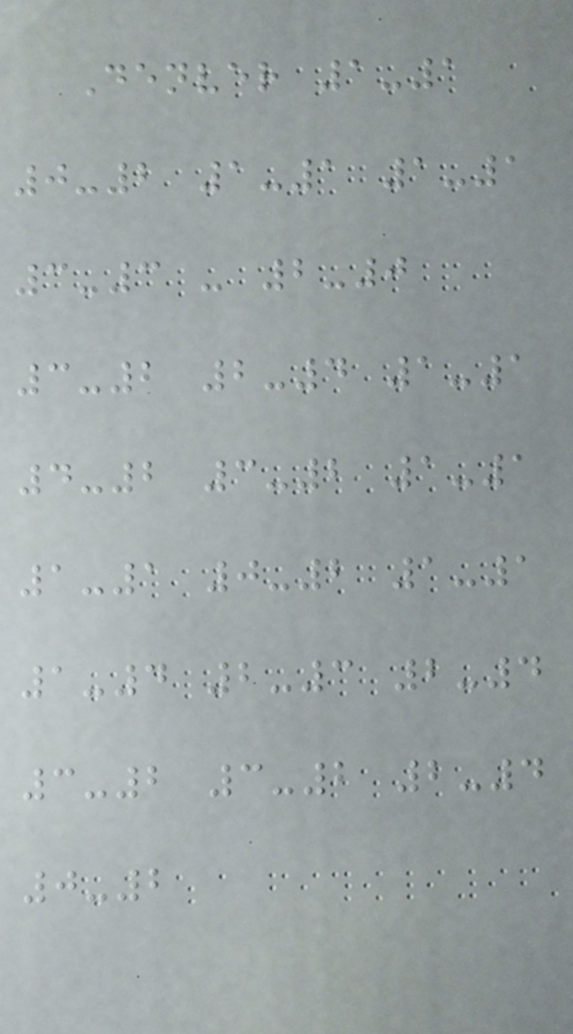Denver 1-1
0-2 1-1 1-1
3-3 - 2-0
3-2 2-4 1-1
4-2 3-2 1-1
1-1 0-2 1-1
1-4 2-3 2-4
3-2 3-2 2-4
0-2
